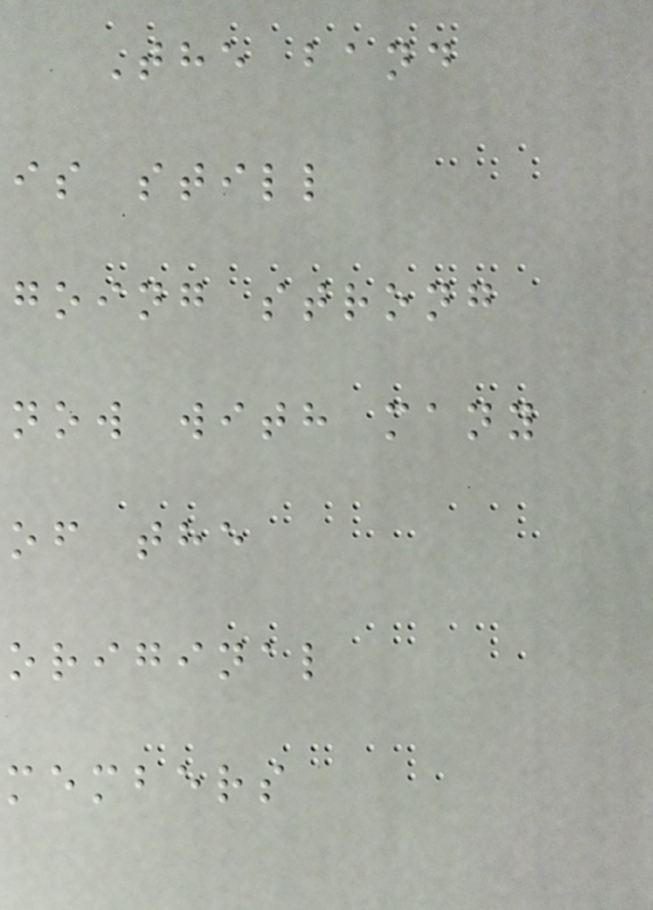The band
is still
going strong
now with many
of the
original
members
